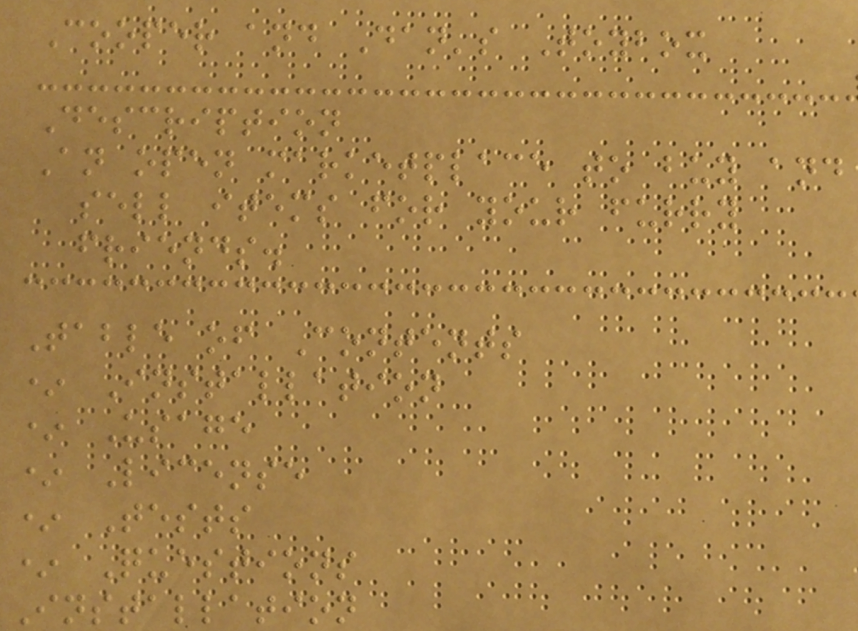Cooper and Dan's Toybox
Description
An open marketplace to buy and
sell items for your furry
friends.
Table of Contents
* Installation
* Usage
* License
* Tests
* Questions
Installation
